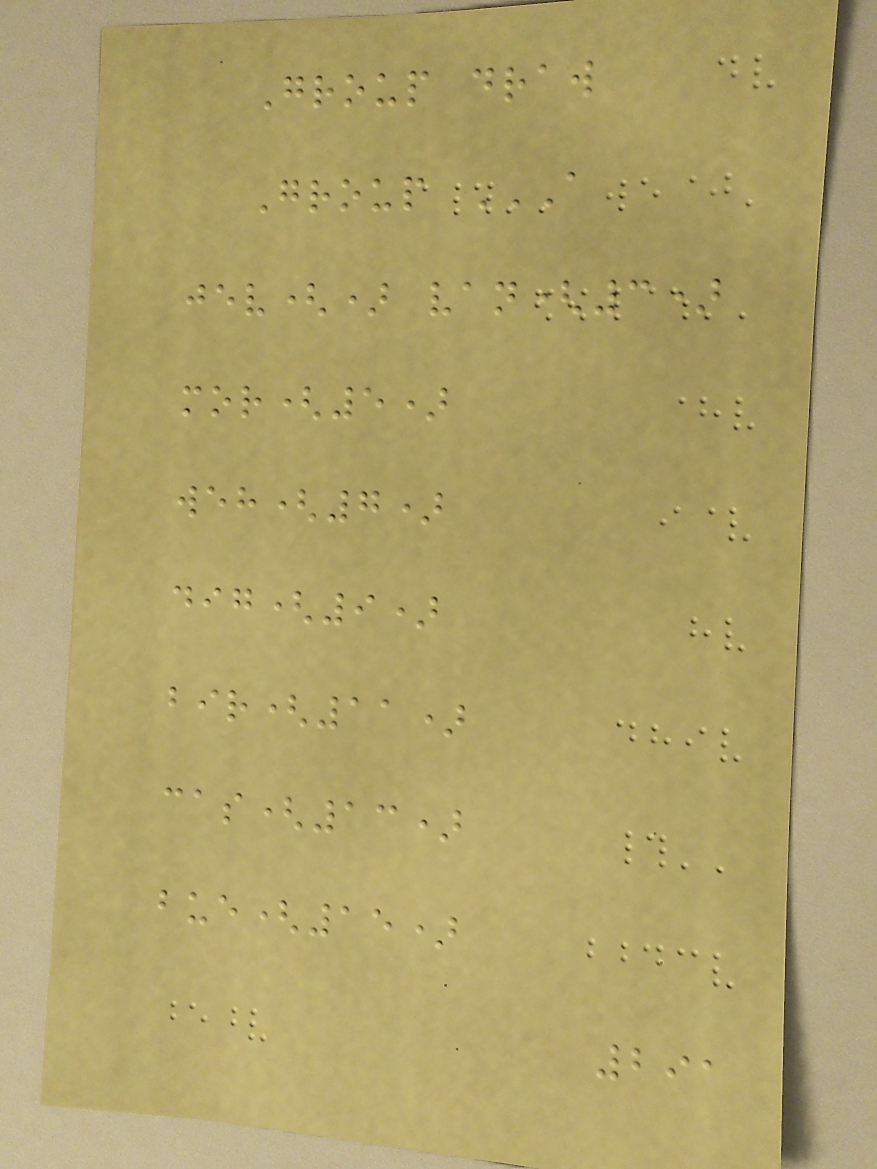Group draw
Group A
JEV() VAN(3)
MOR(5)
WEH(7)
DIG(9)
BIR(11)
CAS(13)
BUE(15)
291
